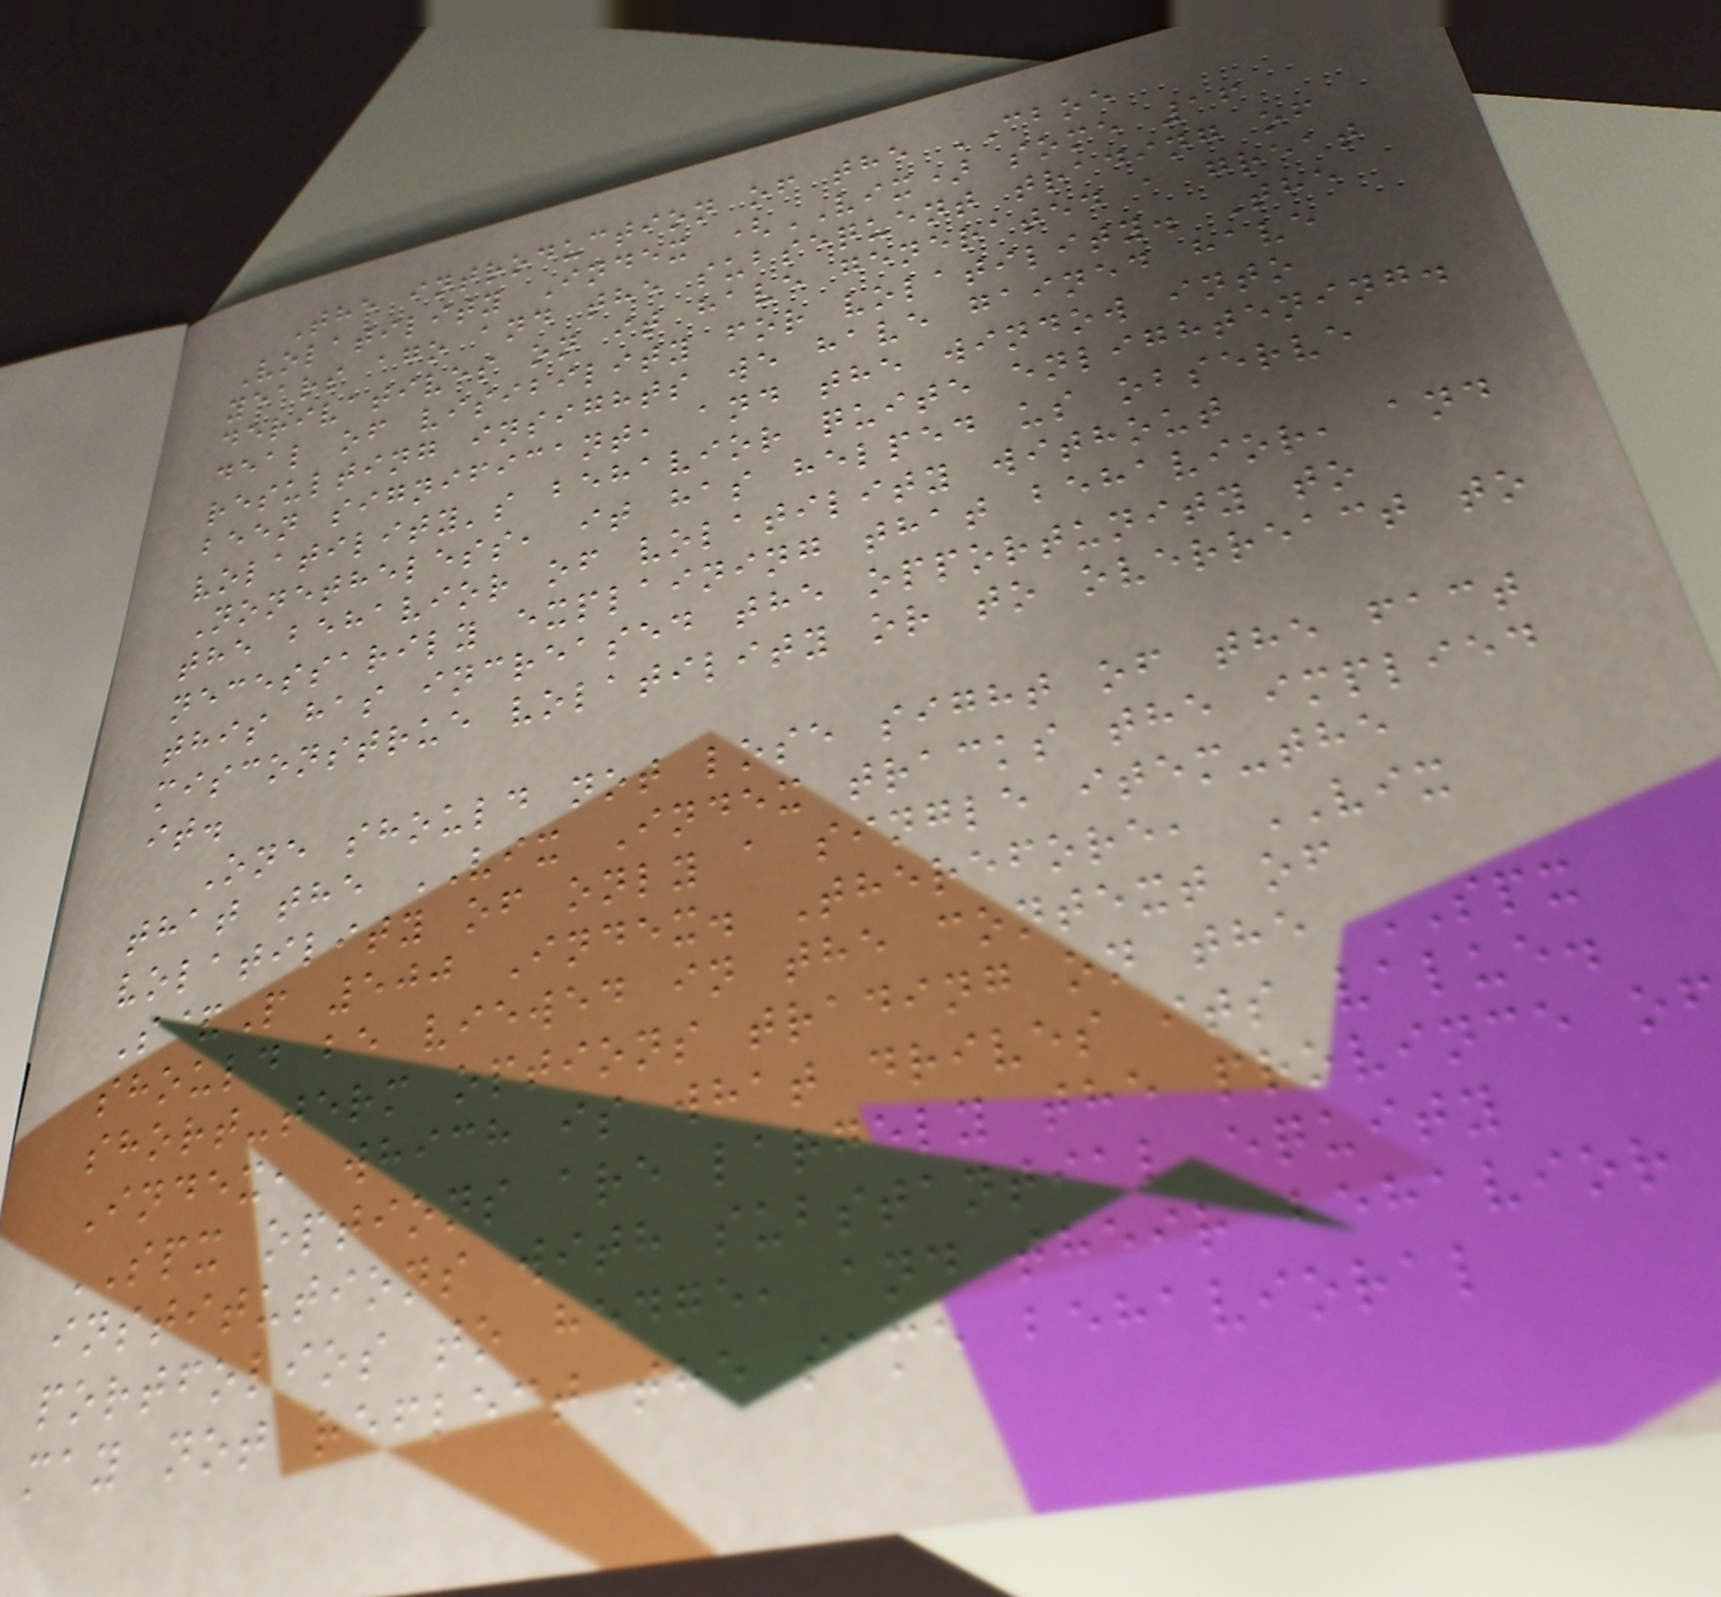The introduction of the CBOE
Volatility Index (VIX) some 16
years ago and the subsequent trading of
derivatives on it have generated a great
deal of visibility for volatility. The
resulting insights we have gained have
been significant, and the window into
volatility's behavior quite enlightening.
Nonetheless, it has helped us observe
the behavior of volatility without
necessarily explaining that behavior, and
this has increased the opportunity to
misconstrue volatility or to overreact to
it.
One should not lose sight of the fact
that the VIX Index tracks the implied
volatility of only a single item-the
S&P 500 Index. Therefore, VIX
should be viewed in the context of
short-term options trading on the SPX
Index, which is what drives its value.
SPX options are largely the province of
institutions with substantial equity
portfolios to hedge, and their behavior
may not reflect the same behavioral
